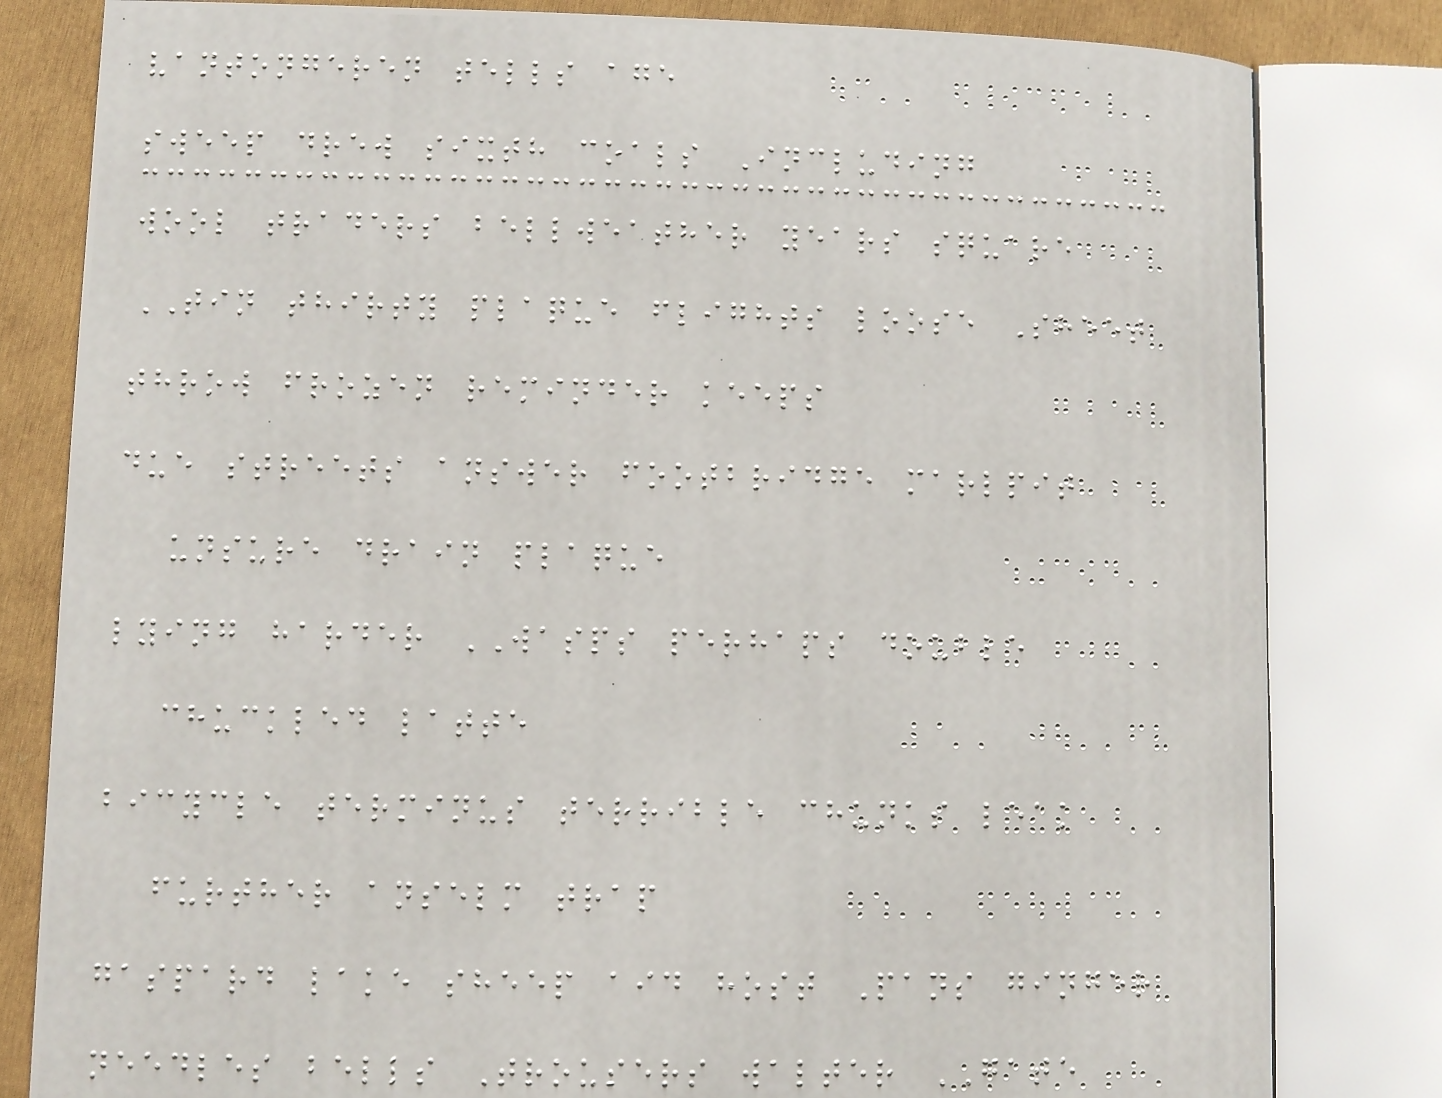vantongeren tells age
sweep drew sixth coals Including
wool traders bellweather years square
TIN thirty plaque flights loose Sheet
throw frozen reminder keeps
due streets answer footbridge marlpit
unsure drain plaque
lying harder WASPS perhaps double
chuckled latte
bicycle terminus terrible chunks leak
further anselm trap
gaspard lake sheep aid host Pans ginger
needles bells Trousers walter GATE
